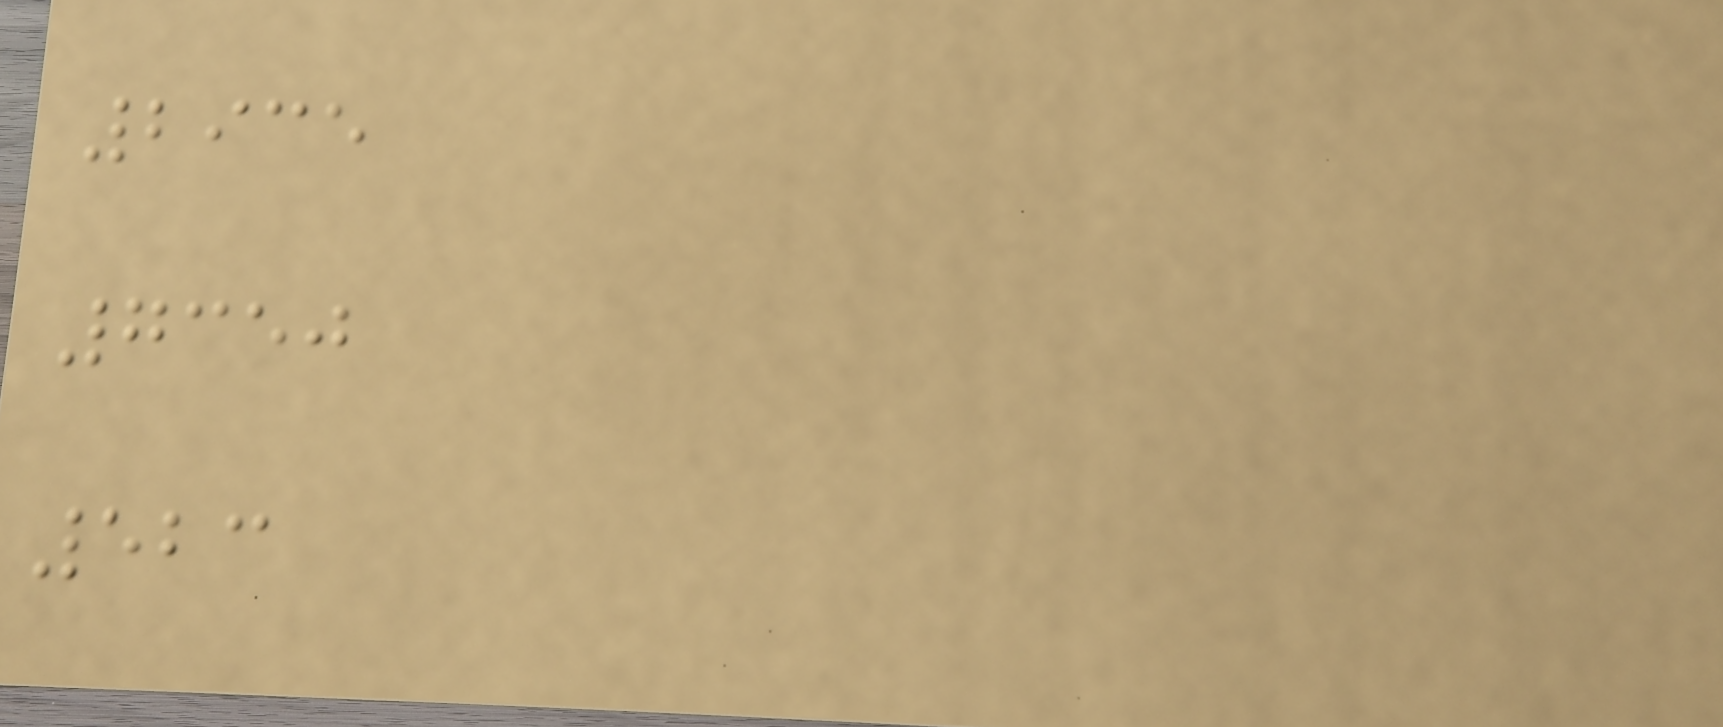2935
7350
523
